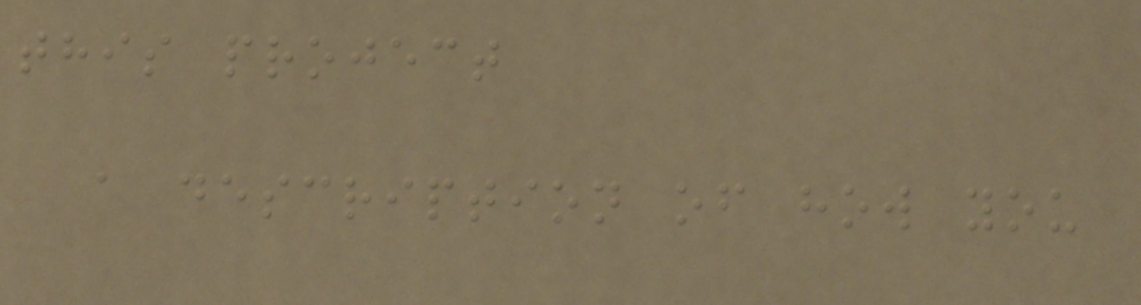this project
a description of how you
